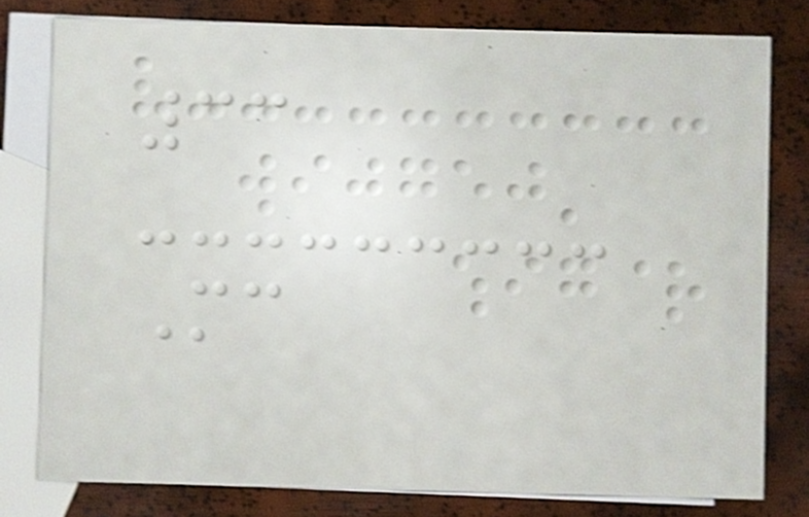33
Mc
